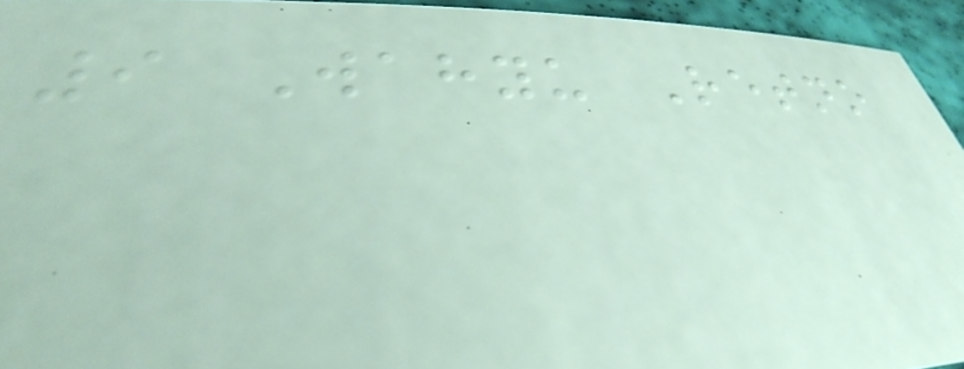9 Wahyu Retno
